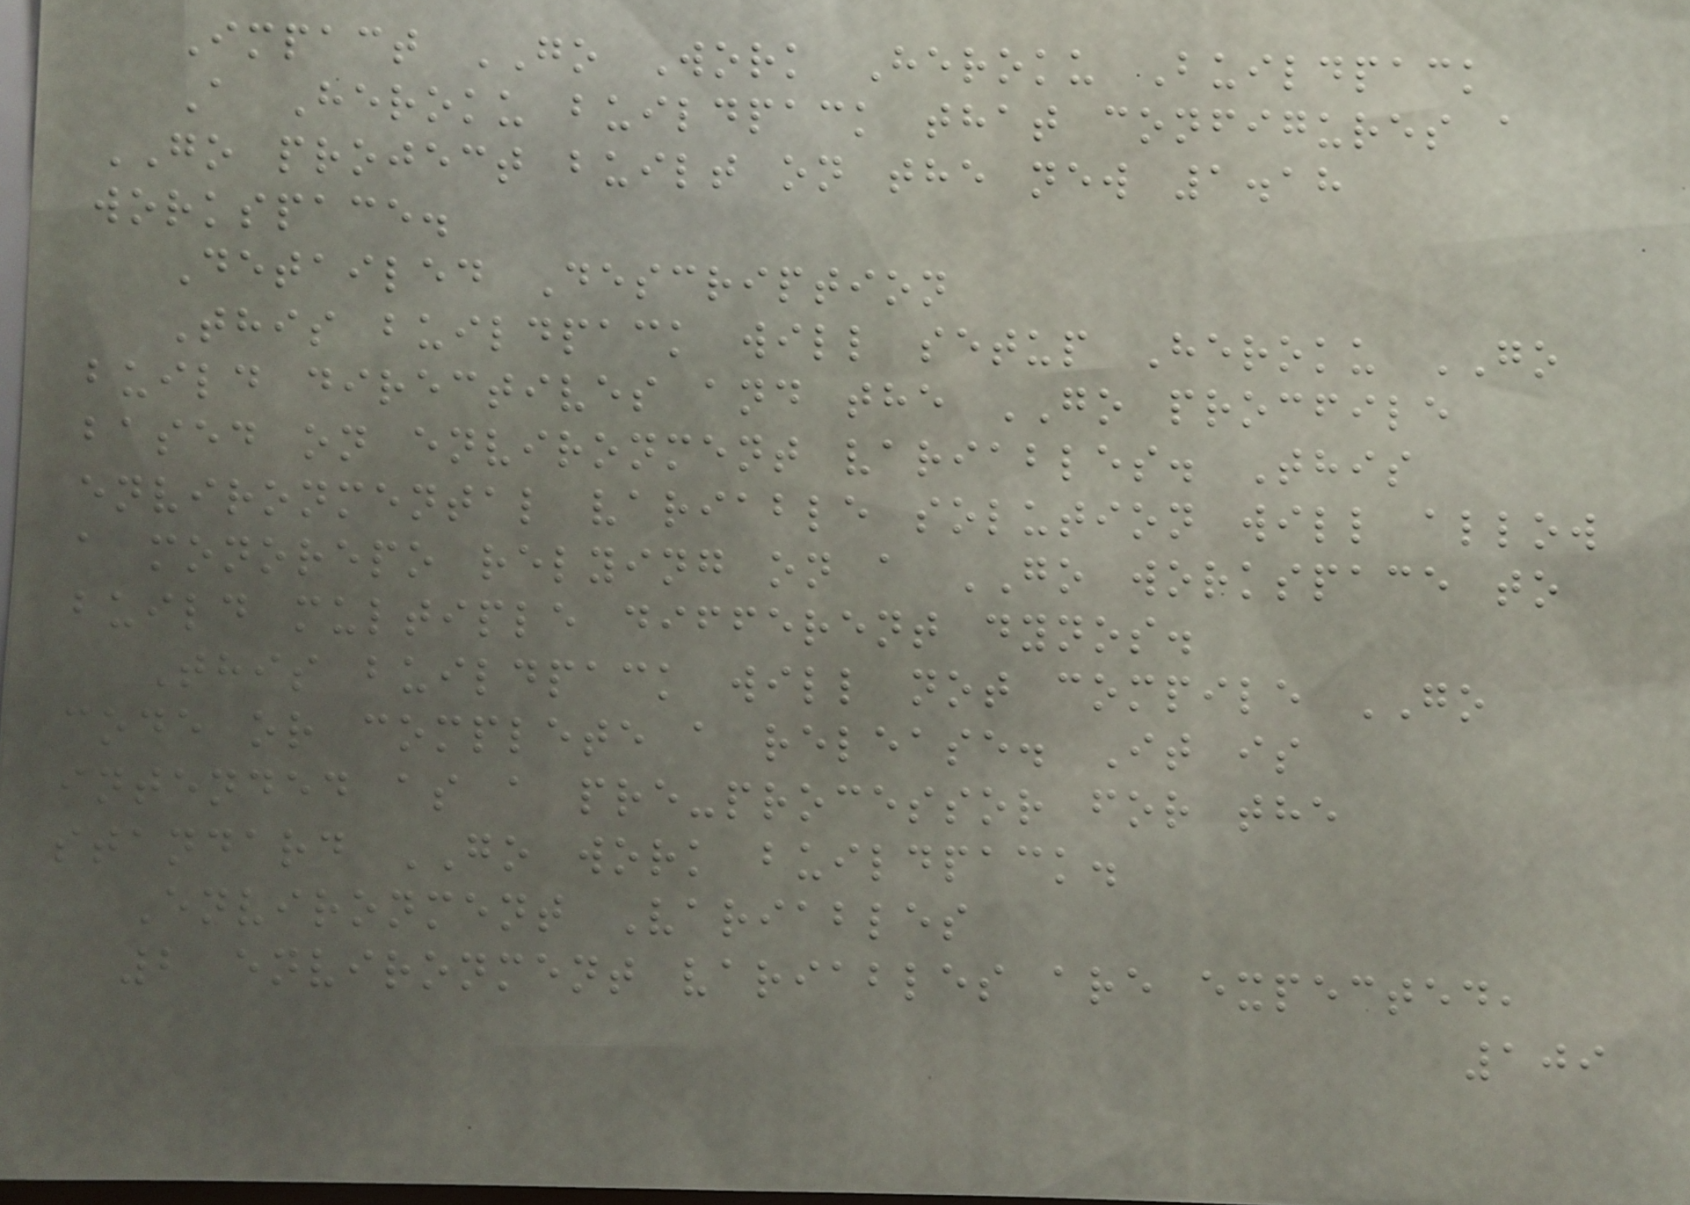Impact GO Work Heroku Buildpack
A Heroku buildpack that configures a
GO project built on the new 1.18
workspace.
Detailed Description
This buildpack will setup Heroku GO
build directives and the GO procfile
based on environment variables. This
environmental variable solution will allow
a monorepo relying on a GO workspace to
build multiple different dynos.
This buildpack will not compile GO
code or complete a release. It is
intended as a pre-processor for the
standard GO work buildpack.
Environment Variables
2 environment variables are expected,
109
